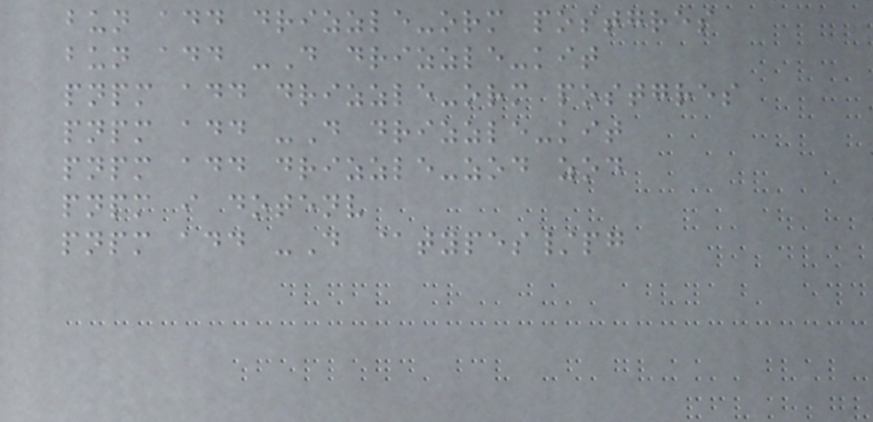bun add drizzle-orm postgres
bun add -D drizzle-kit
pnpm add drizzle-orm postgres
pnpm add -D drizzle-kit
pnpm add drizzle-zod zod
pnpm i dotenv
pnpm add -D @types/pg
